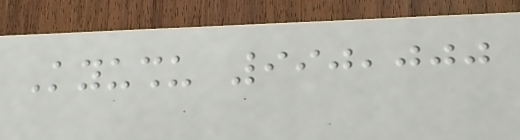Kyushu 990,000
